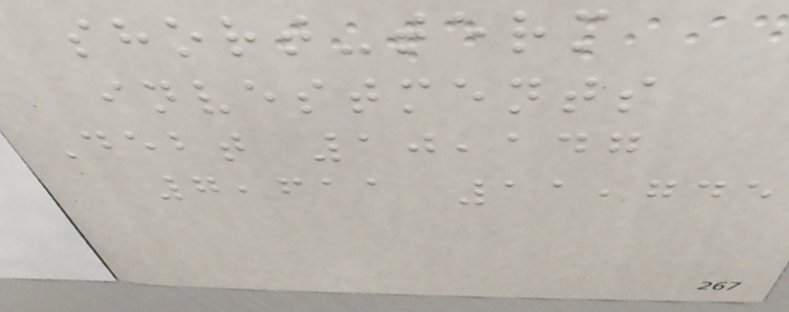short-term
investments
Debt 10,147
7,611 11,745
